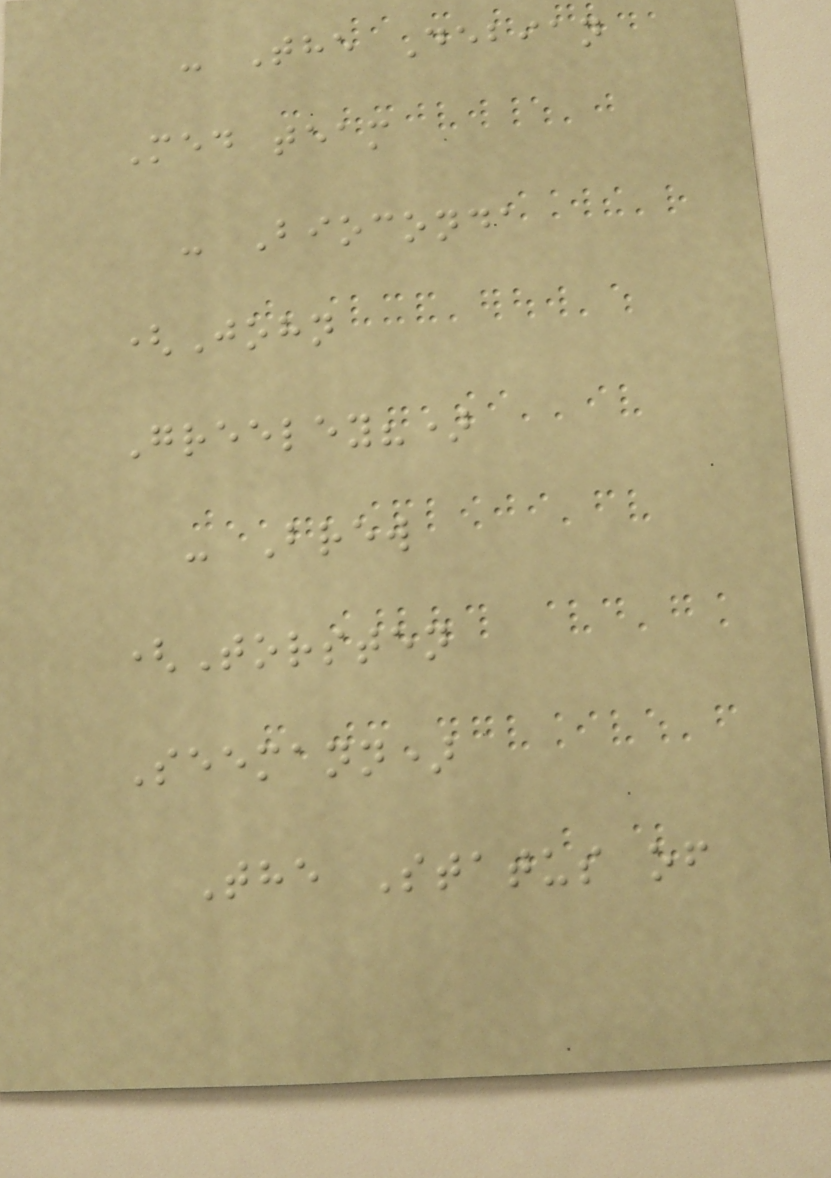- The Debian
Med team
- Bioconda
(John
Greeley?)
- Brew
(Torsten
Seemann)
The Status of
